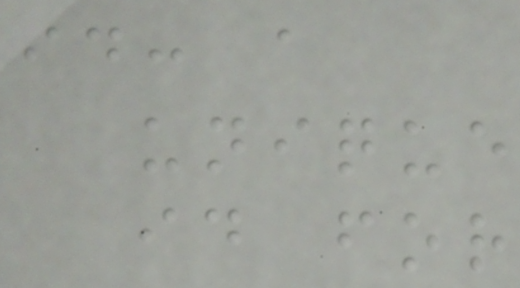id: a
unique
id for
